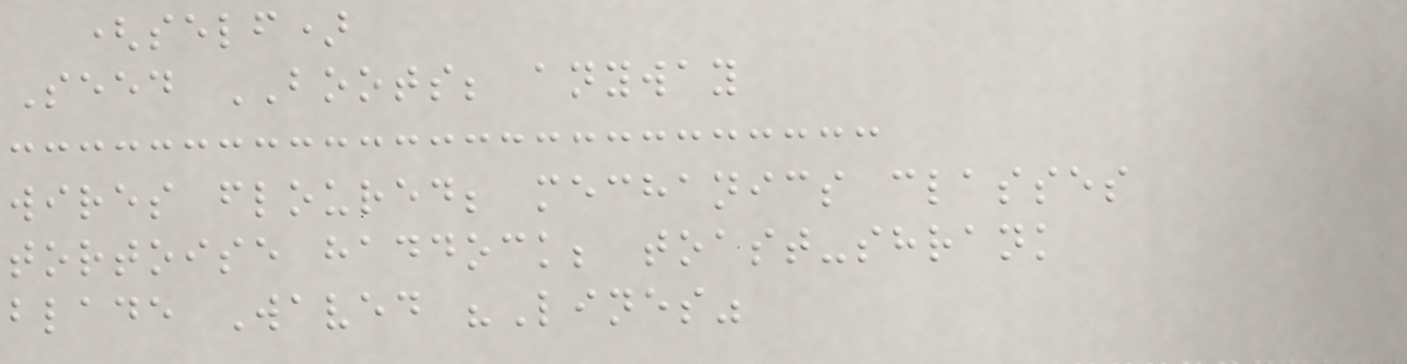(self)
Seed BOOTS; anyway
wires floured; mechanics classes
tortoise haddock; toast-shrank
blade Waved "Lines"
